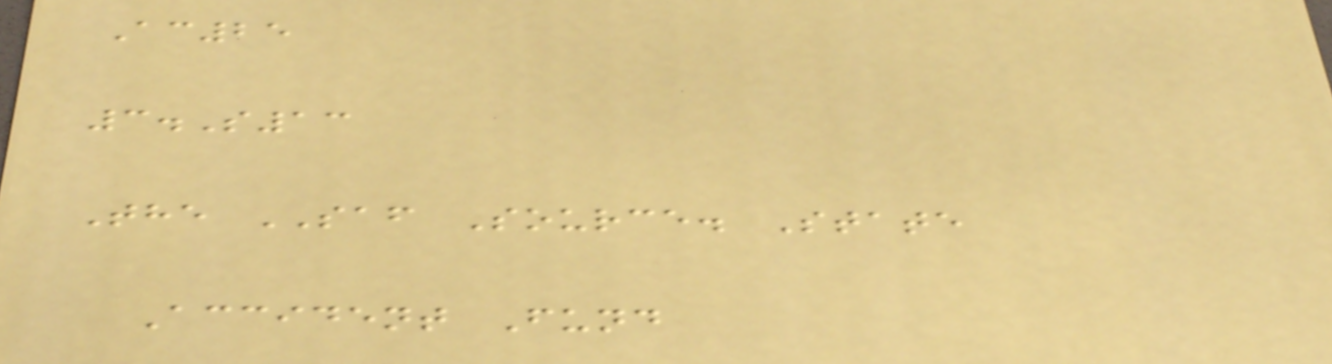Ac25
3.S13
The SAF Source. State
Accident Fund
